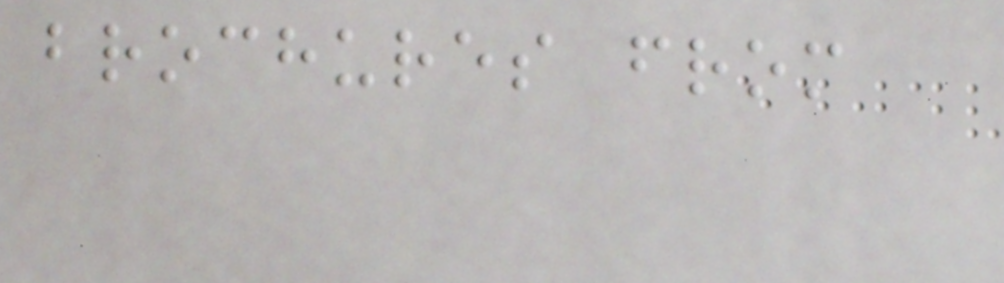brochures from
